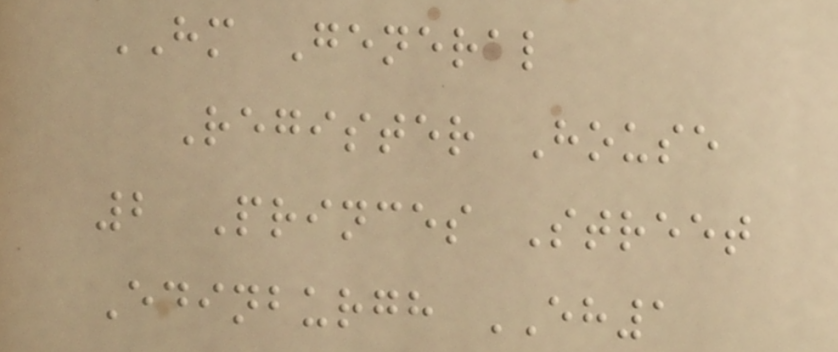HM General
Register House
2 Princes Street
Edinburgh EH1
